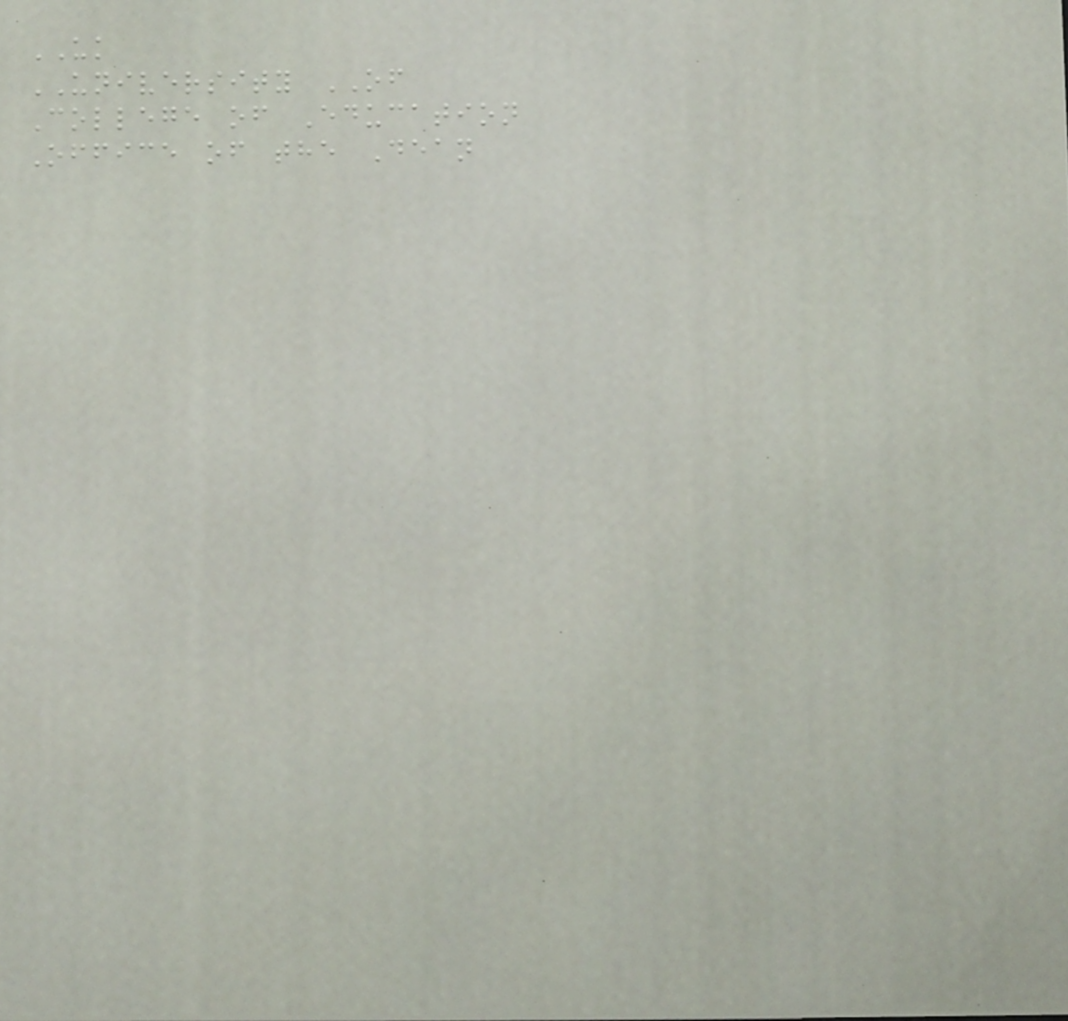UK
UNIVERSITY OF
College of Education
Office of the Dean
